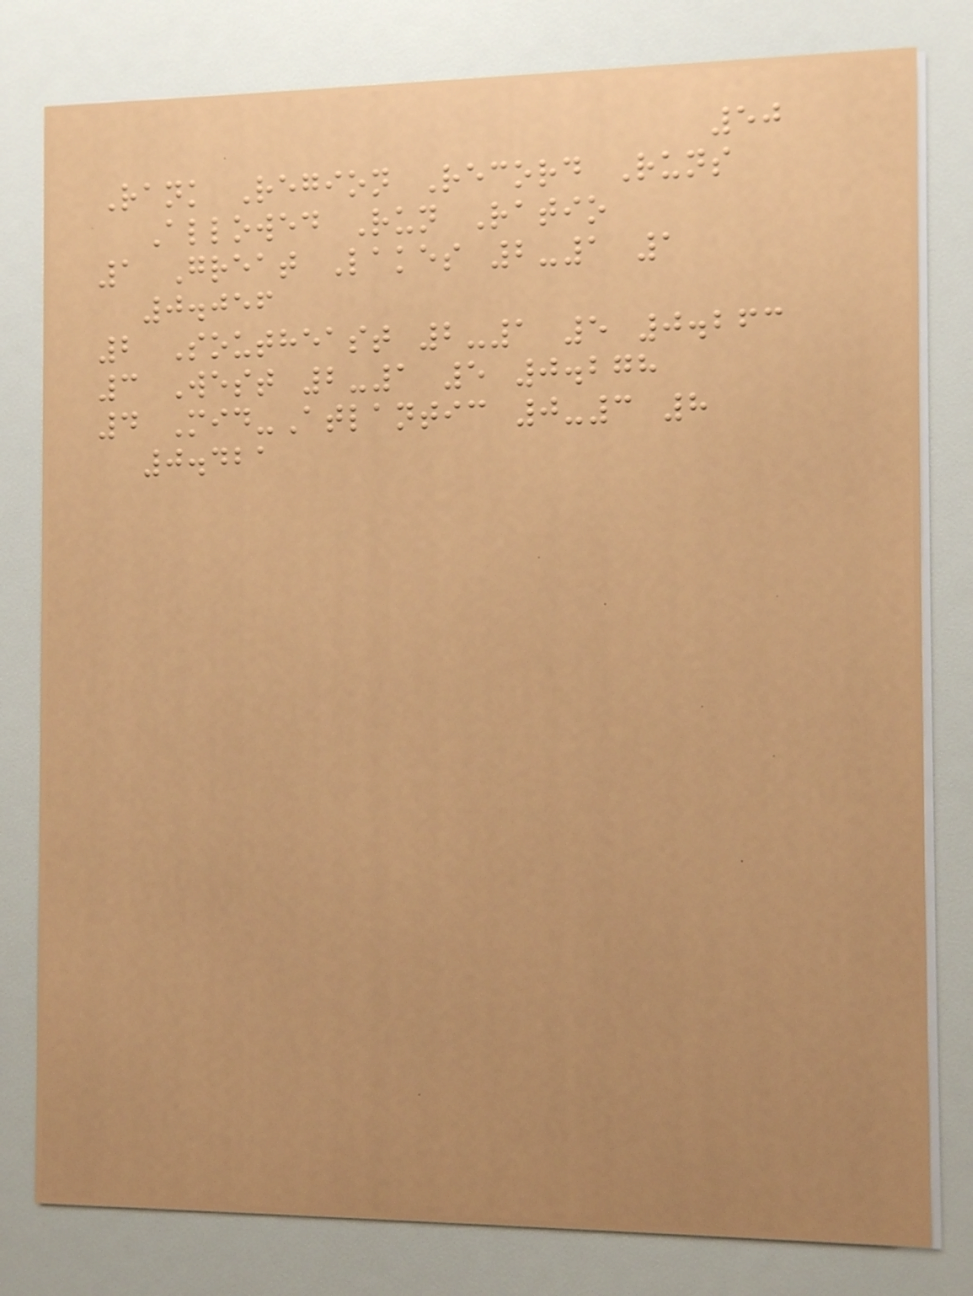50
Rank Region Record Runs
Allowed Run Ratio
1 Great Lakes 2-1 1
0.056
2 Southeast 2-1 5 0.263
3 West 2-1 5 0.278
4 Mid-Atlantic 0-3 8
0.421
